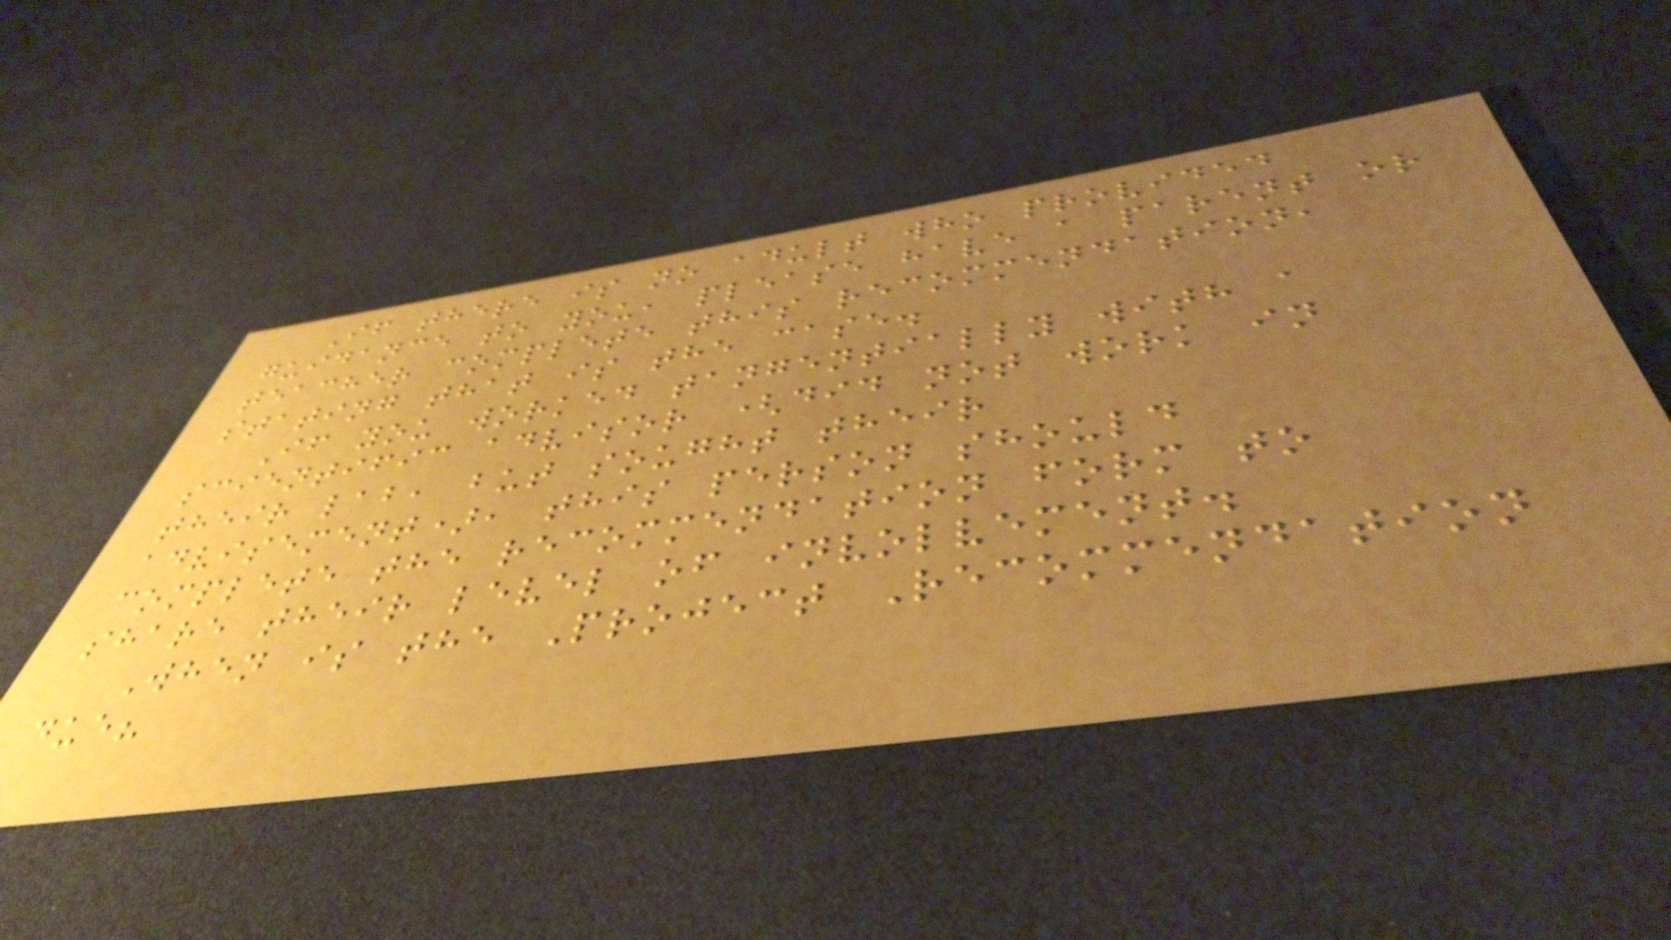If there is no adult who provided
guidance to you, please have a parent or
teacher complete this recommendation,
stating that is the case.
If you worked tangentially with a
scientific advisor (did not work in
their lab, but sought their
advisement), this person should
complete the recommendation form to
share their level of involvement.
When is the Project Recommendation
due?
